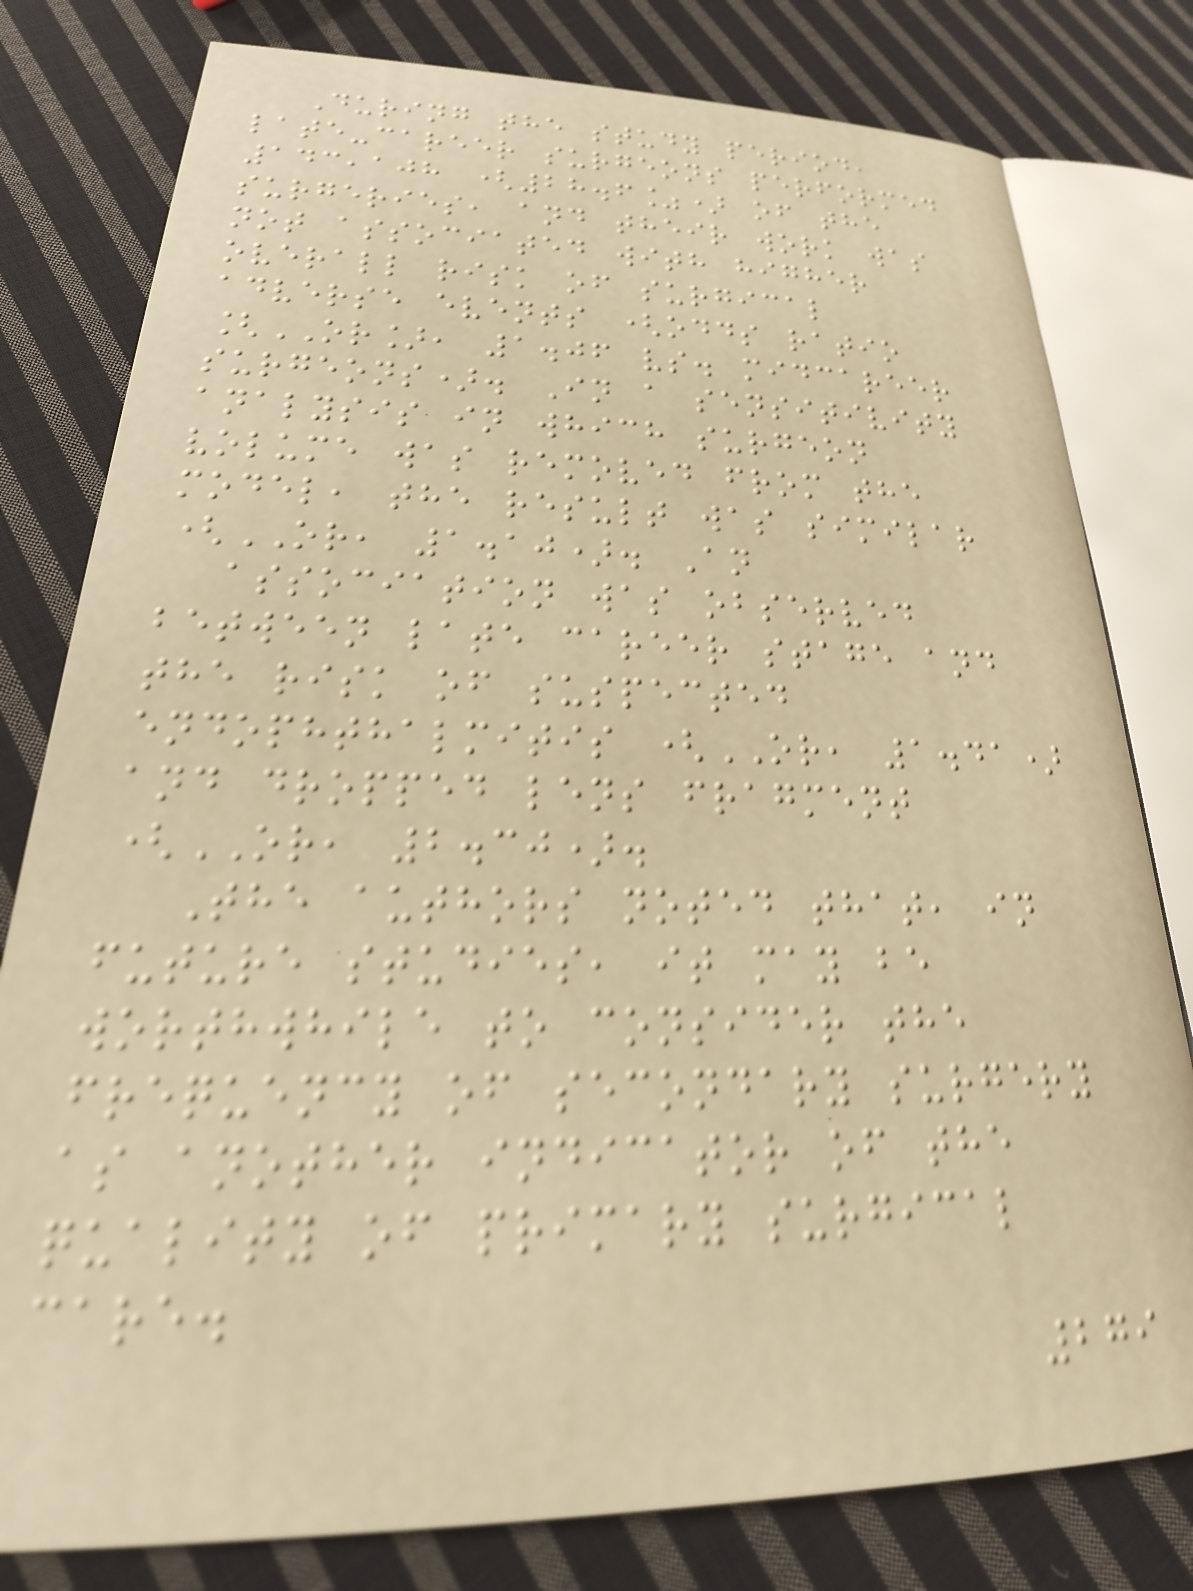During the study period,
late-career surgeons performed
143,108 (28.6%) of the
surgeries, and their work was
not associated with higher
overall risk of surgical
adverse events (odds ratio
[OR], 1.06 vs. midcareer
surgeons). In a sensitivity
analysis in which surgeon
volume was removed from the
model, the result was similar
(OR, 1.10). An
association was observed
between late career stage and
the risk of suspected
endophthalmitis (OR, 1.41)
and dropped lens fragment
(OR, 2.30).
The authors noted that, in
future studies, it may be
worthwhile to consider the
frequency of secondary surgery
as another indicator of the
quality of primary surgical
care.
279
